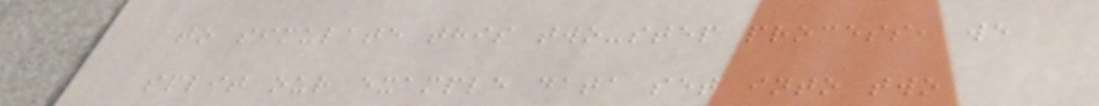to simulate this two-step process, we
split our example data set into two
